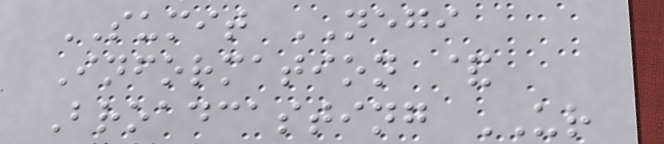SUMIT NEGI
Information &
Broadcasting UR
